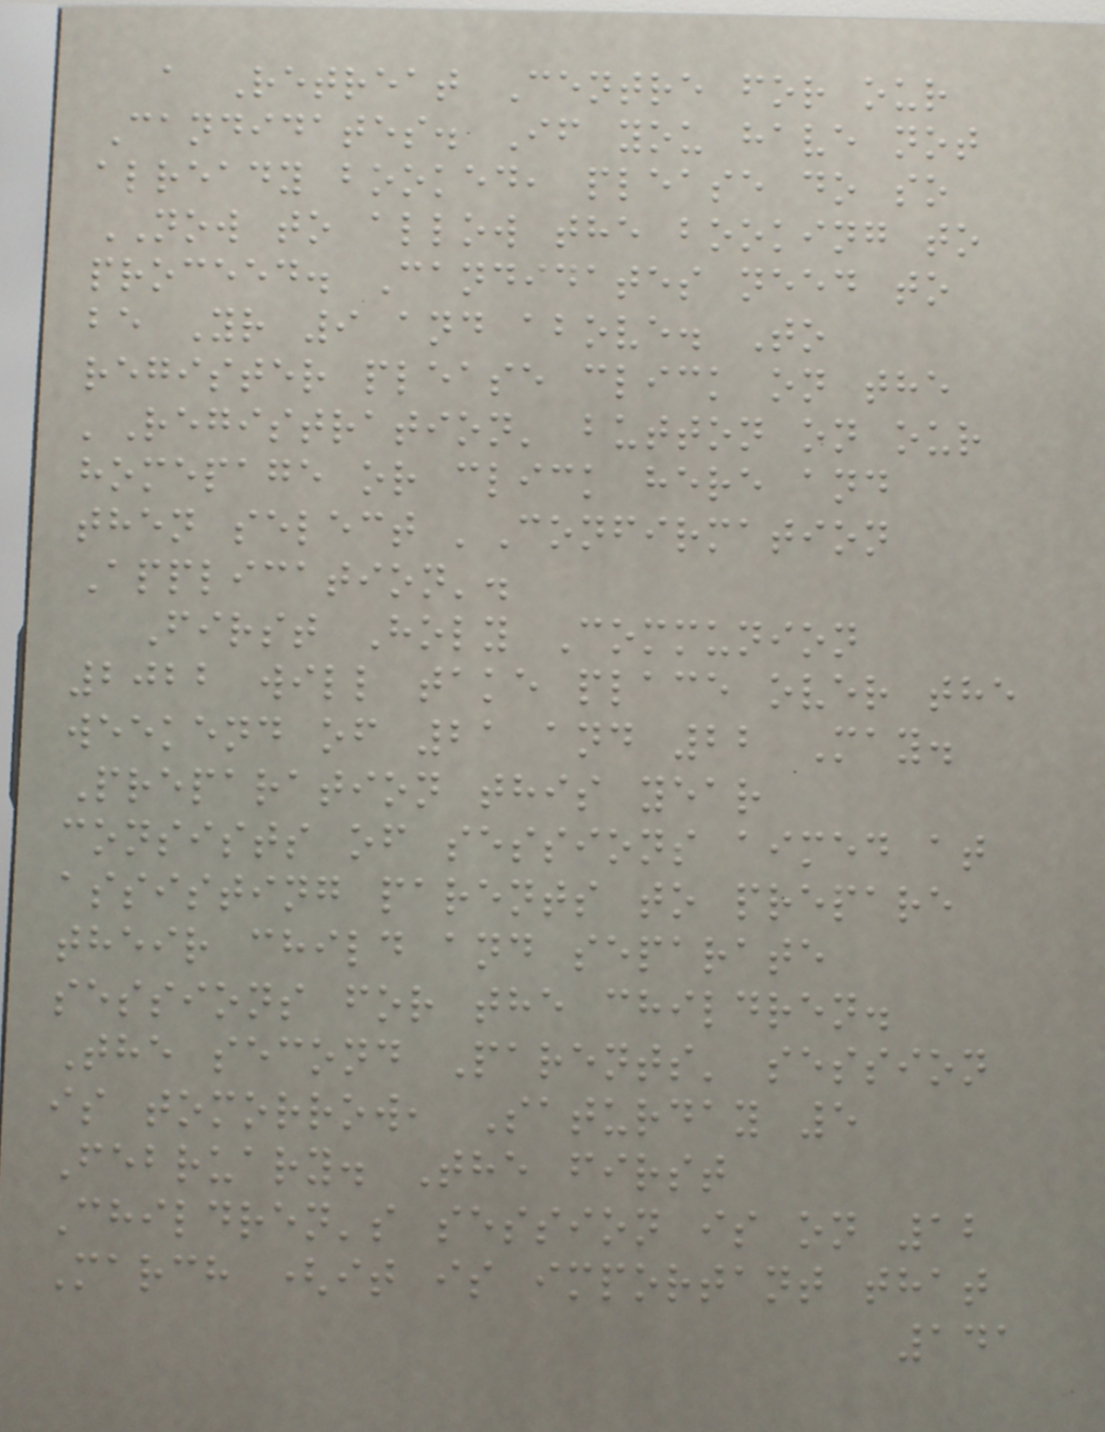a Retreat Centre for our
Candidates. If you have not
already booked, please do so
NOW to allow the booking to
proceed. Candidates need to
be Yr 9 and above. To
register please click on the
'Registration' button on our
homepage or click here and
then select 'Confirmation
Application'.
First Holy Communion
2022 will take place over the
weekend of 21 and 22 May.
Preparation this year
consists of sessions aimed at
assisting parents to prepare
their child and separate
sessions for the children.
The second Parents' session
is tomorrow, Saturday 5
February. The first
Children's session is on 12
March (it is important that
141
